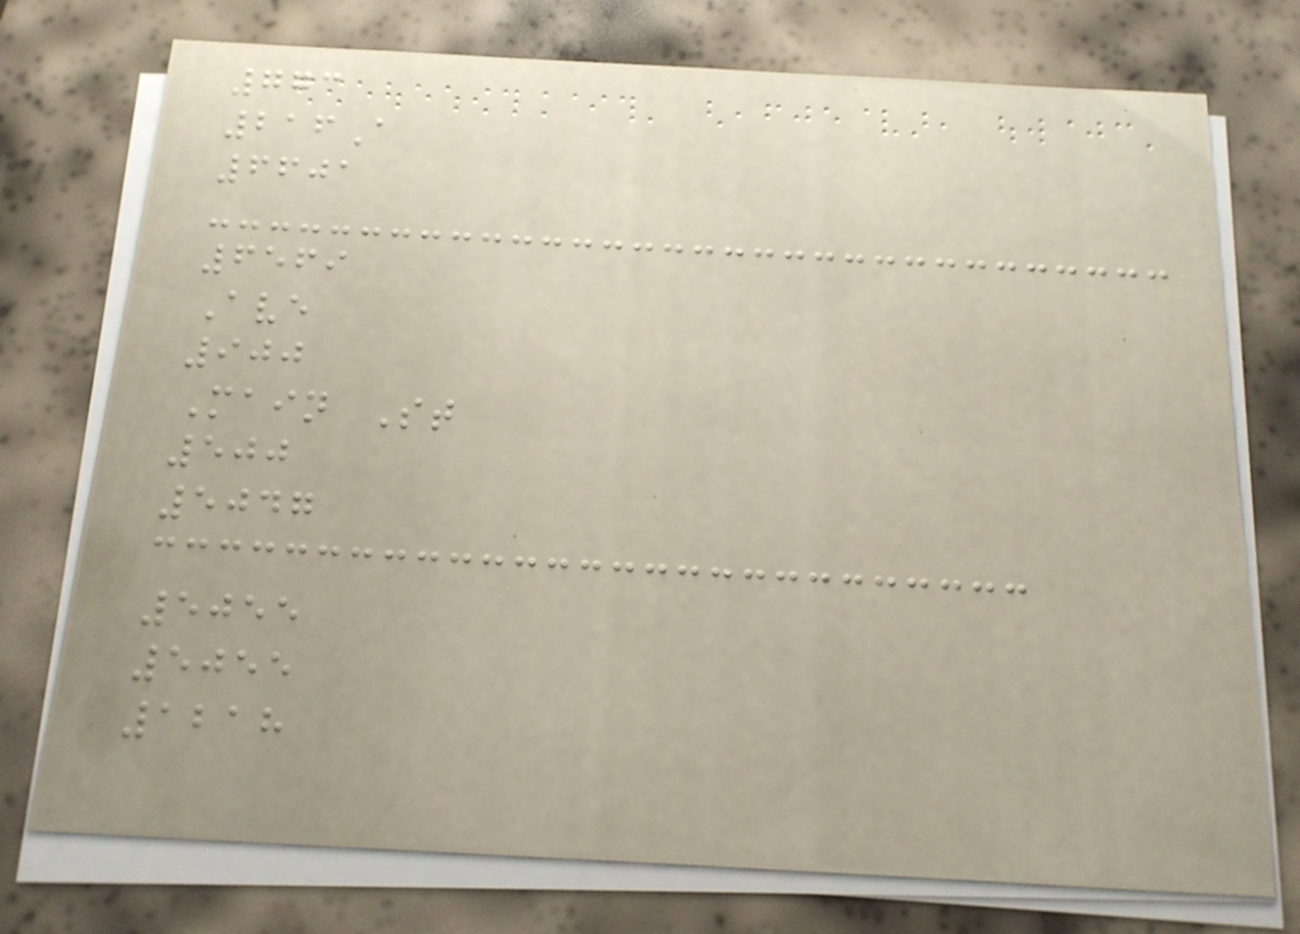773
216A
6601
6569
Ave
900
Main St
500
5047
5055
5055
1218
